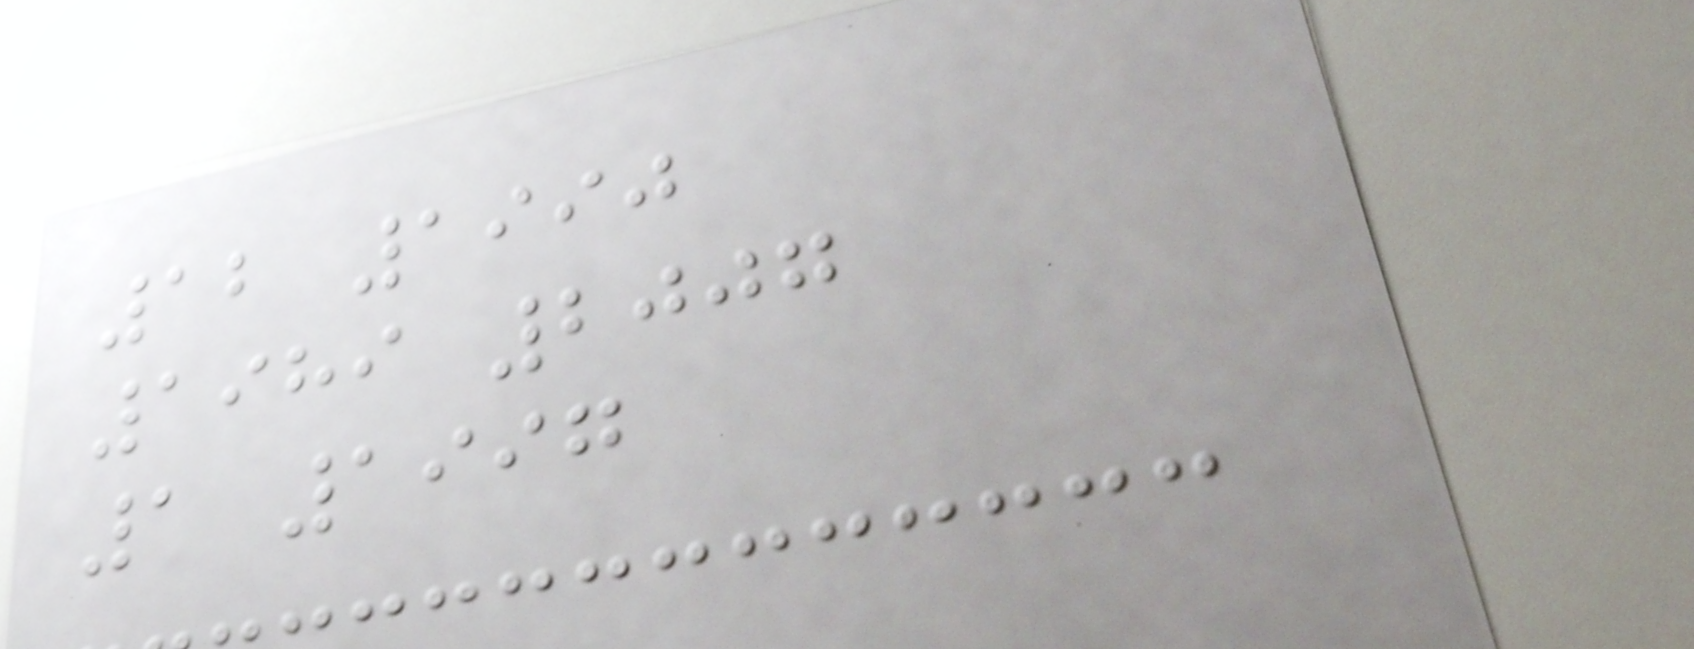12 1990
1989 2007
1 1997
